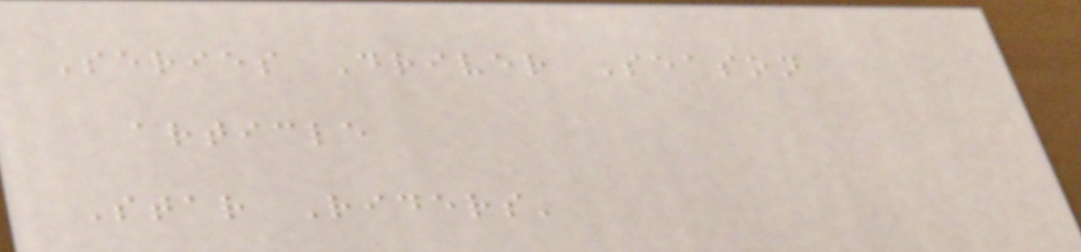Series Driver Season
article
Star Riders'
